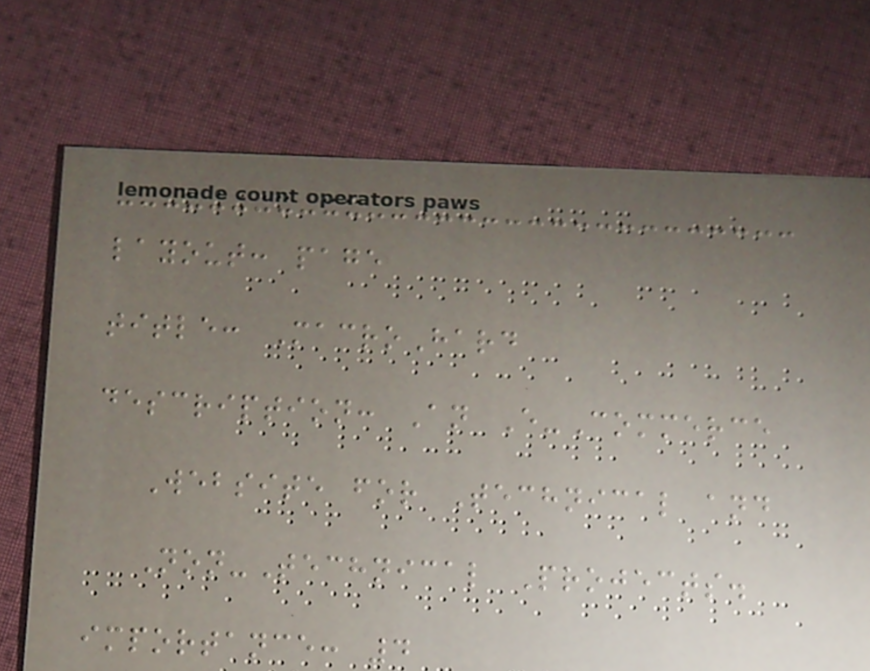layout: page
title: MacroHard
description: An E-Commerce
Website for Technical and
Non-Technical Projects.
importance: 4
